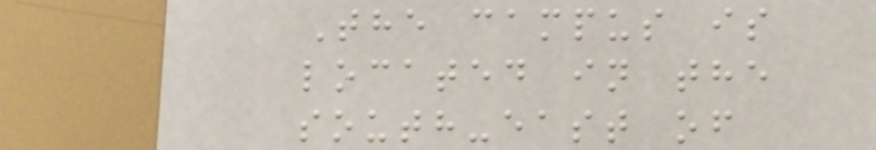The campus is
located in the
south-east of
